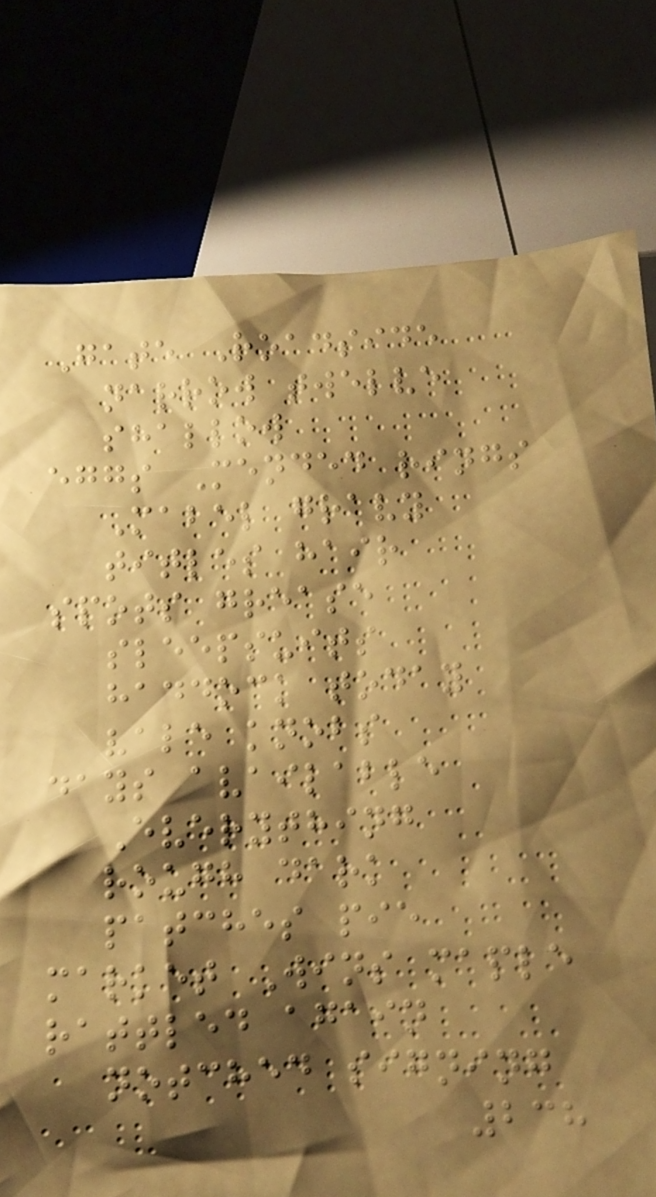Gate Roadside
narrow twelve
shallow
eggs Mended rings
Mabel gravy
titles hair
spots grease
sleepsuits
haddock today
vale knobs
days available
Everything
rough dark
patches pie
market Wins maple
rattled again
notched signing
238
